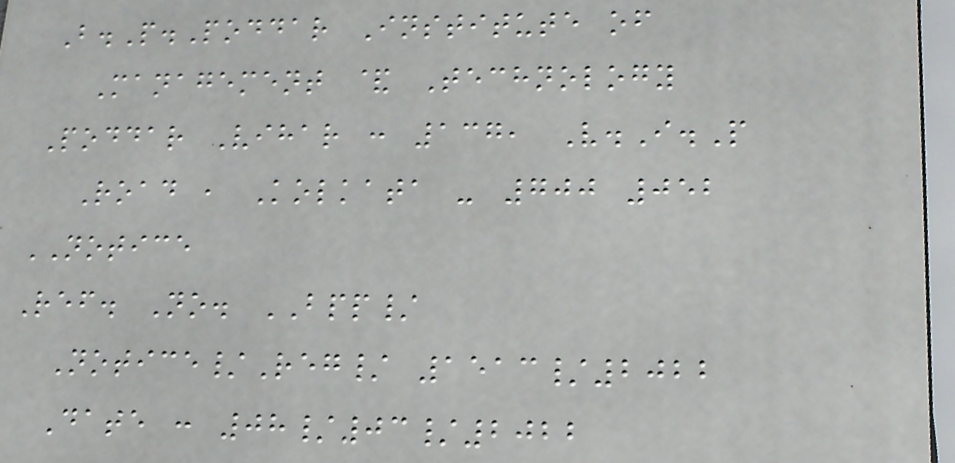B.P.Poddar Institute of
Management & Technology
Poddar Vihar : 137, V.I.P
Road , Kolkata - 700 052
NOTICE
Ref. No. BPP/
Notice/Reg/ 1513/2022
Date : 08/03/2022
